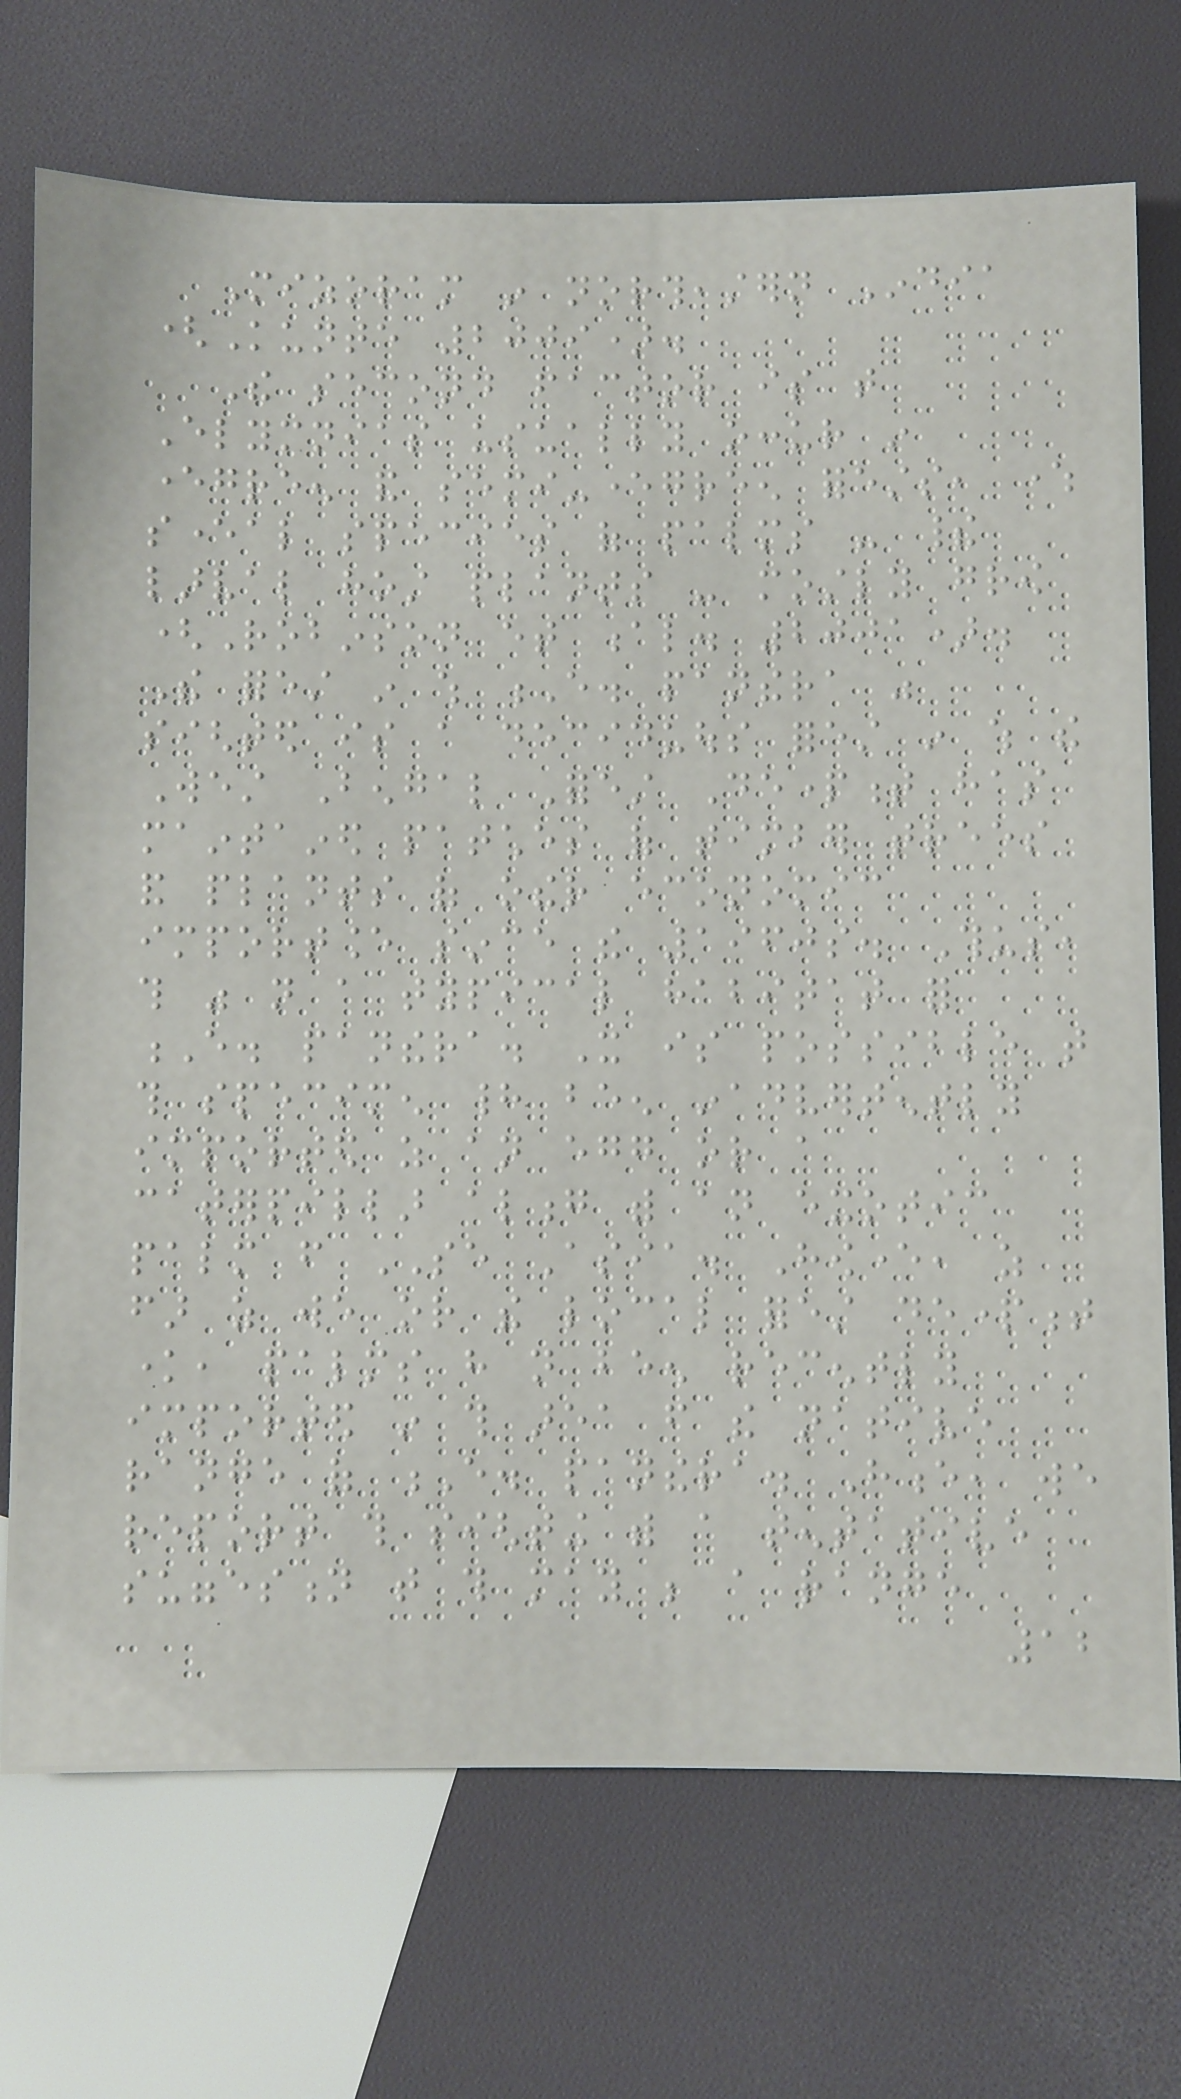Mizoram in northeastern India
(Kunte 2009).
The second factor is that
Elymnias usually occur in
evergreen and semi-evergreen forests, where
several species of palms - their
larval host plants - mostly grow
(Robinson et al. 2001).
The forest in which E. panthera was
sighted is a deciduous forest in which the
West Bengal Forest Department has
maintained patches of timber trees
and plants of other economic
importance since the 1960s. Thus,
this was not a typical habitat for
E. panthera. It is possible that
this specimen had been inadvertently
imported as an egg or a
caterpillar along with an exotic
palm from SE Asia. However, as
far as we or the local forest department
know, palms have not been recently
imported in this area from the native
range of E. panthera. Hence, we
report this sighting with a tentative
suggestion that this may be a range
12
